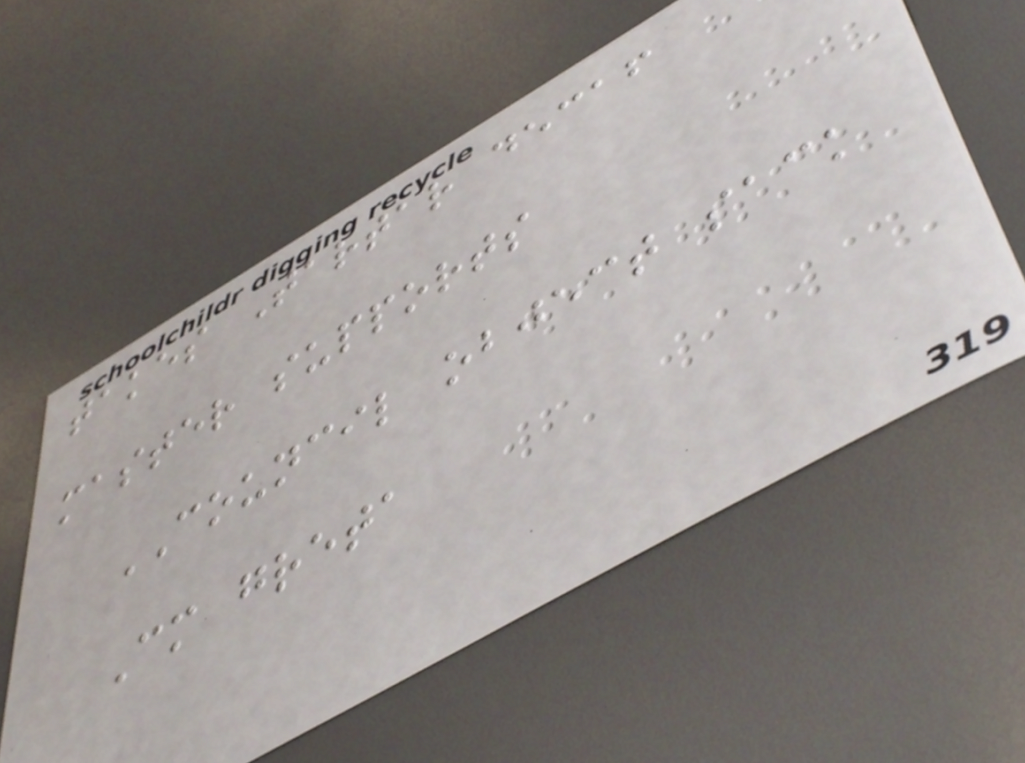takes Tartar decaf
master supports
COUNCIL object sack
Cm greta
